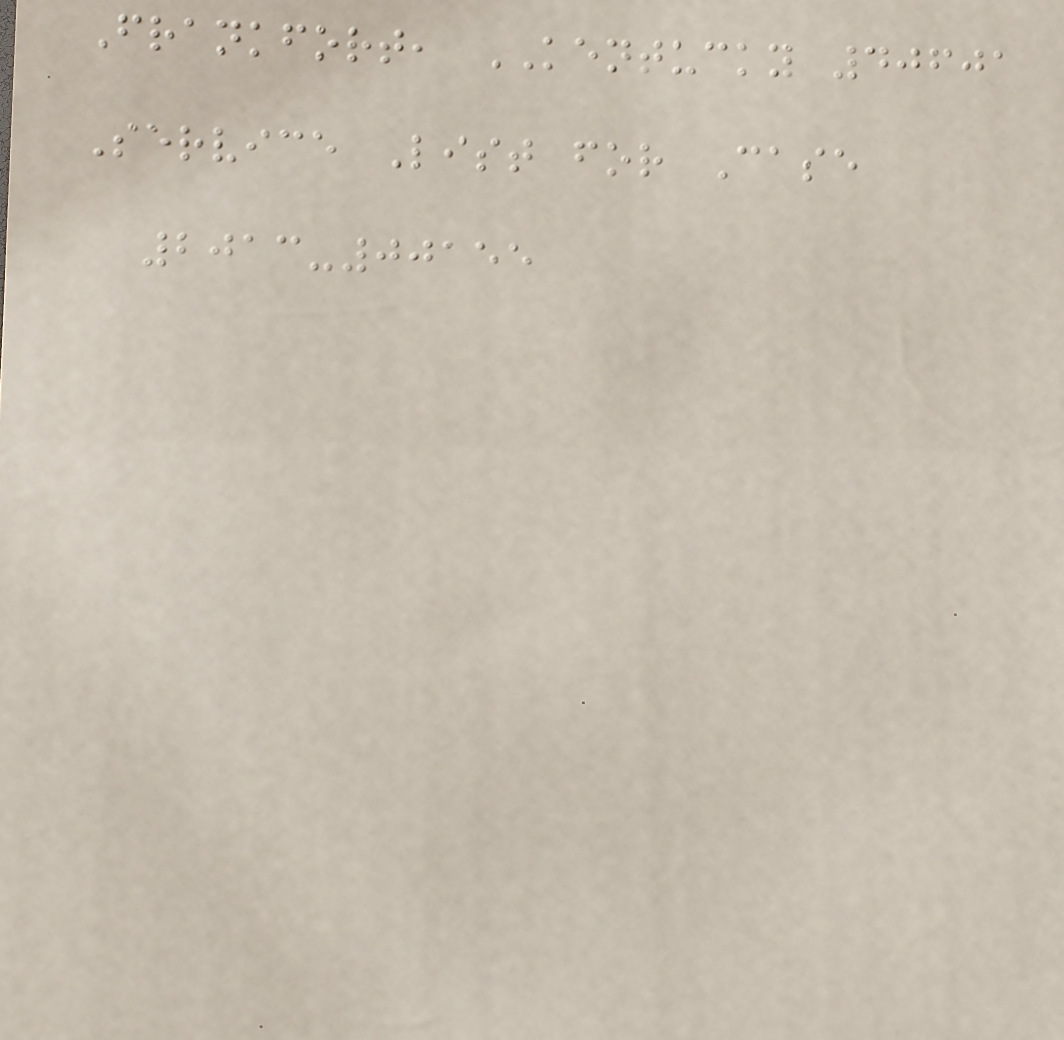Frankfort, KENTUCKY 40601
Service List for Case
2013-00155
